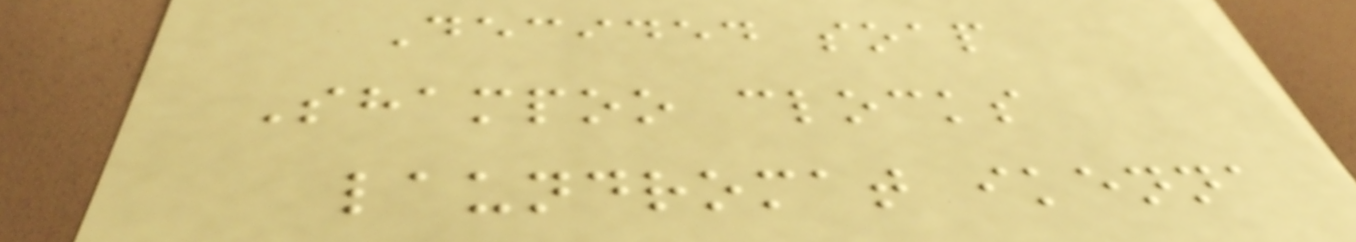Decided soap
Shampoo clocks
laundromat ikenna
